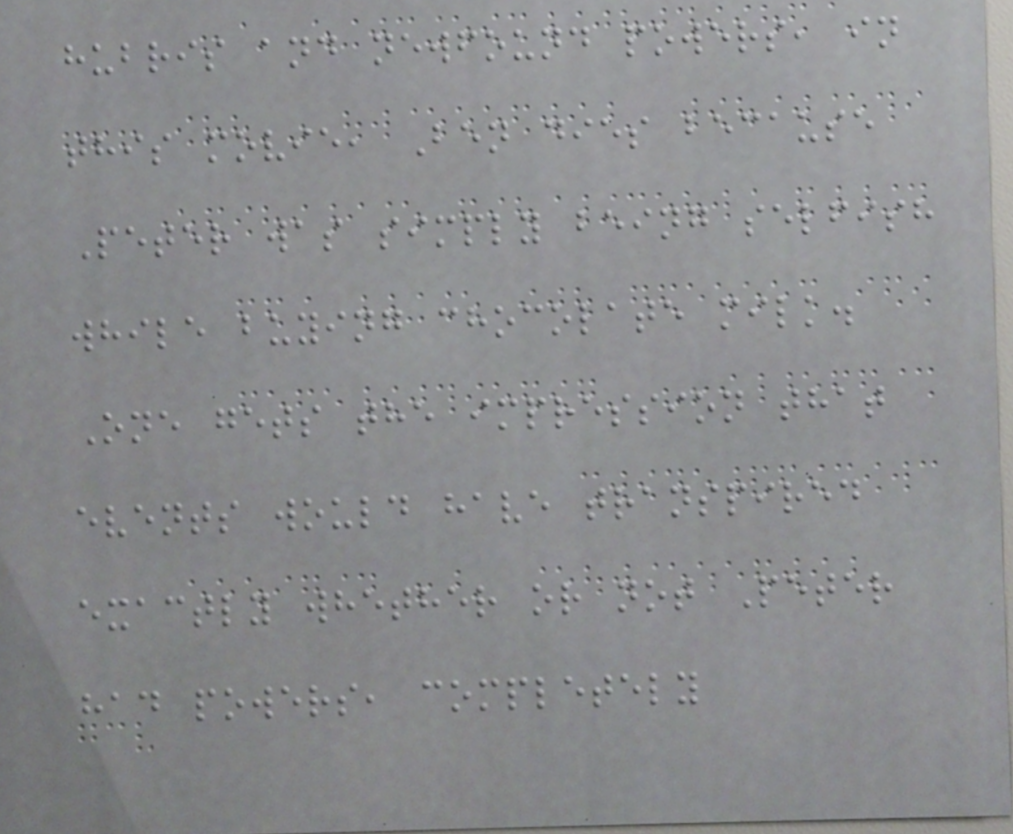hubris and newfound powers, in
this movie, Ben dies because
Peter was simply being selfish
while buying chocolate milk.
One gets the impression that
events would have transpired
exactly whether or not Peter
had powers, completely
